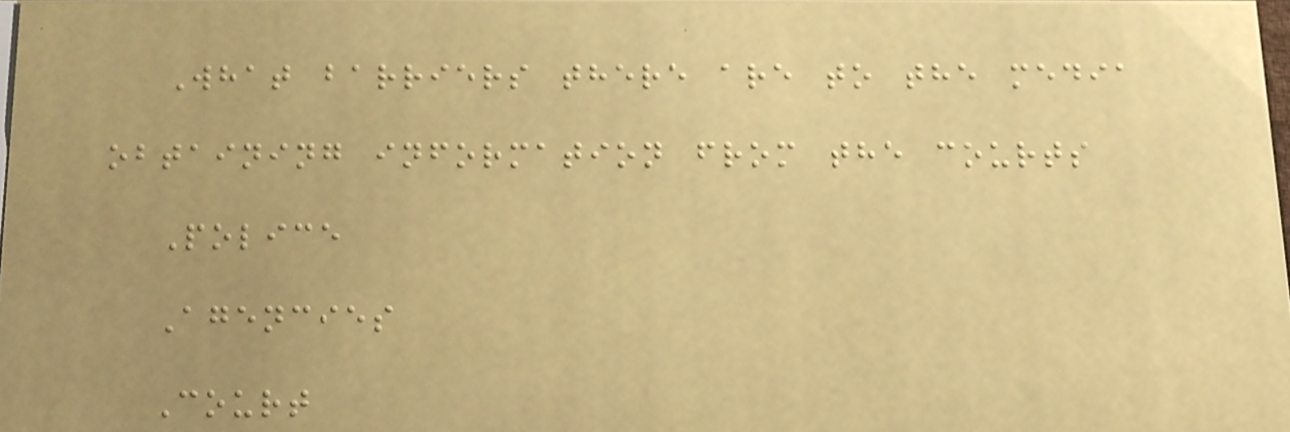What barriers there are to the media
obtaining information from the courts
Police
Agencies
Court
